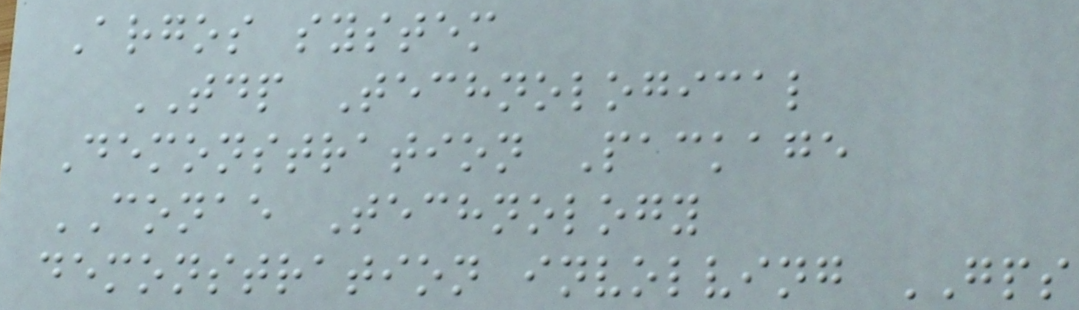Argos system
TDP Technological
Demonstration Package
CONAE Technology
demonstration involving GPS
